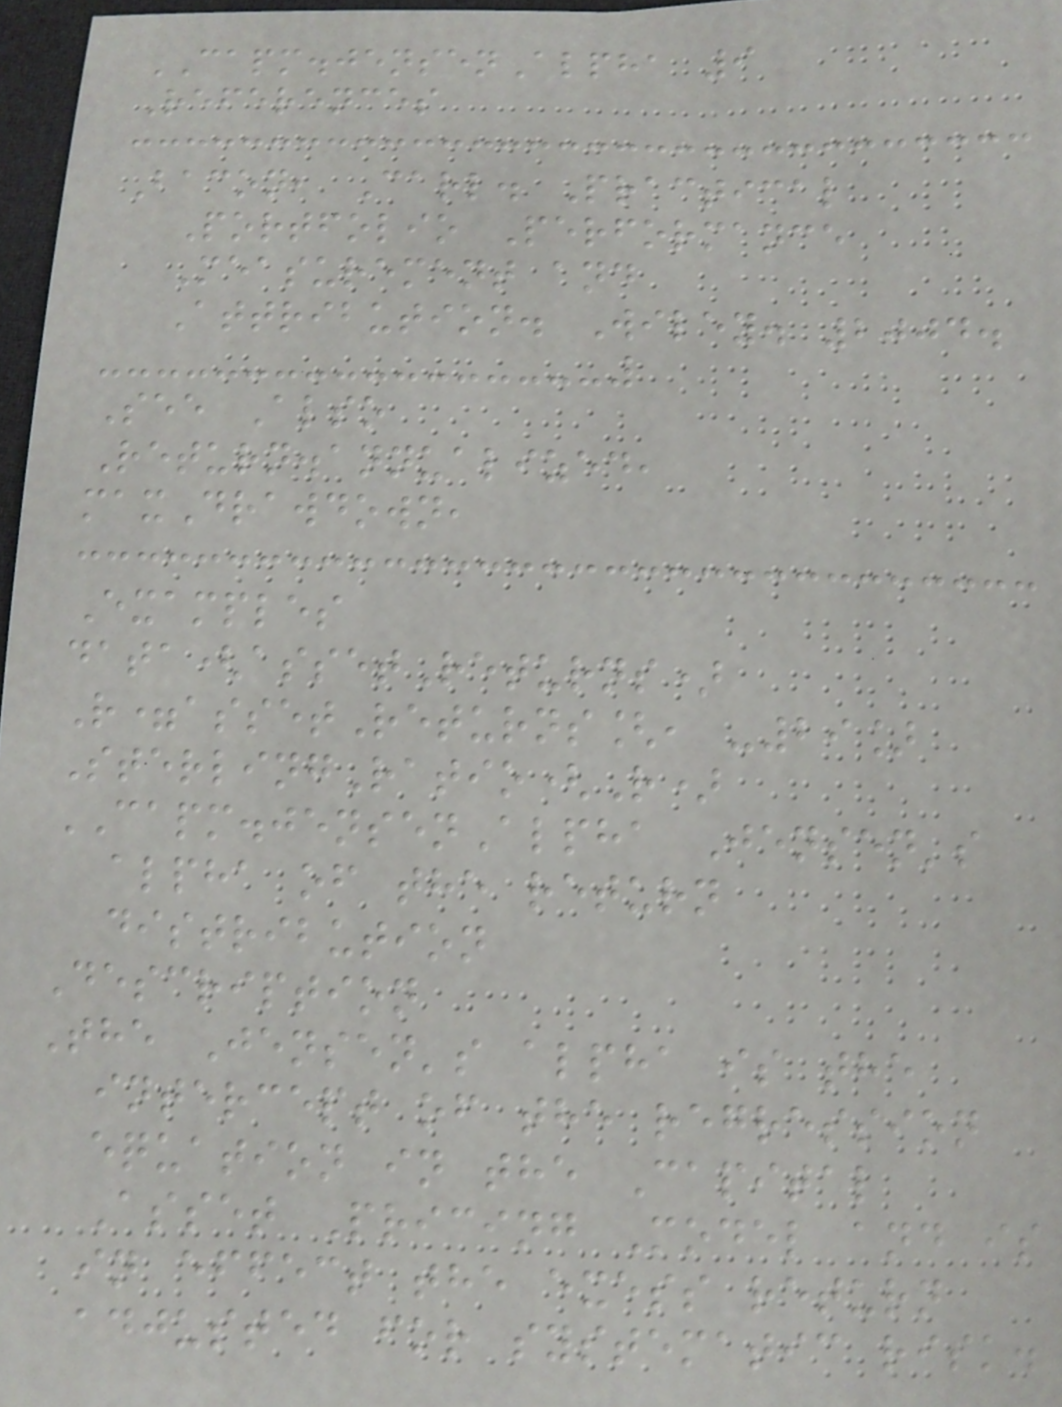CAPM.jensenAlpha 9
References
Bacon, Carl. Practical
Portfolio Performance
Measurement and
Attribution. Wiley. 2004.
See Also
Return.annualized,
maxDrawdown,
Examples
data(assetReturns)
R=assetReturns[, -29]
SterlingRatio(R)
CAPM.jensenAlpha Jensen's
alpha of the return
distribution
Description
The Jensen's alpha is the
intercept of the regression
equation in the Capital
Asset Pricing Model and is
in effect the exess return
adjusted for systematic risk.
